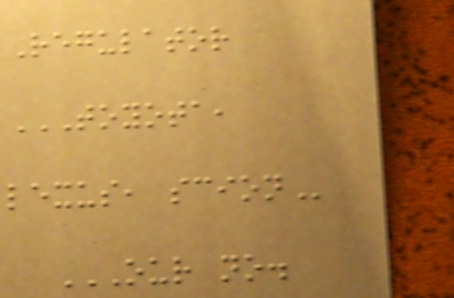Regulator
TOYOTA,
LEXUS, SCION
OUR NO.
